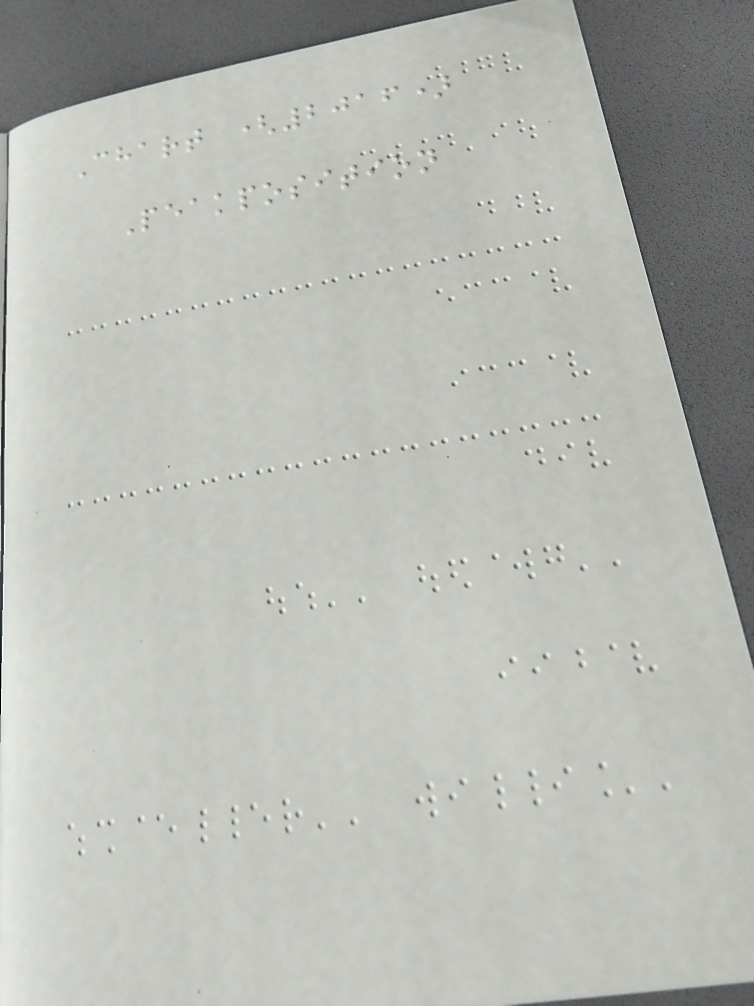Chart (2016)
Peakposition
